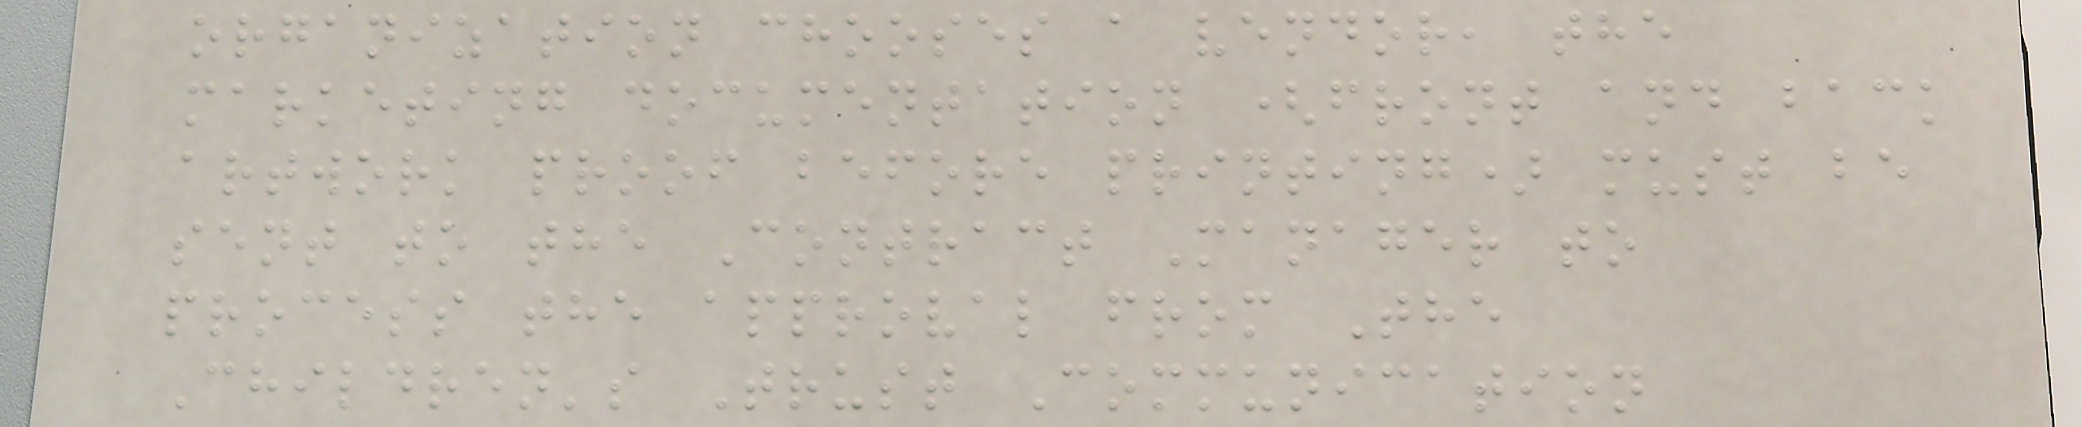organization chooses a vendor, the
marketing documentation (front and back
artwork proof before printing) must be
sent to the Contract Manager to
process the approval from The
Children's Trust Communication
